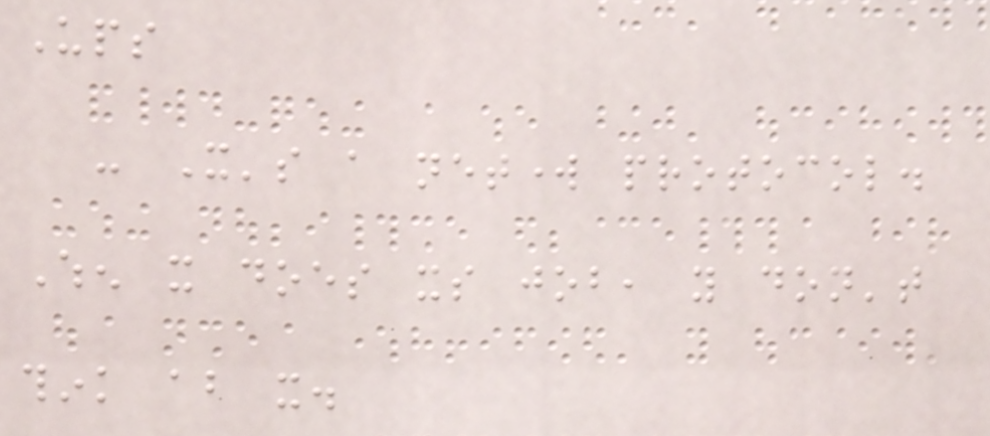Ups
- It's a network protocol.
When it does its job, you don't
think about it.
